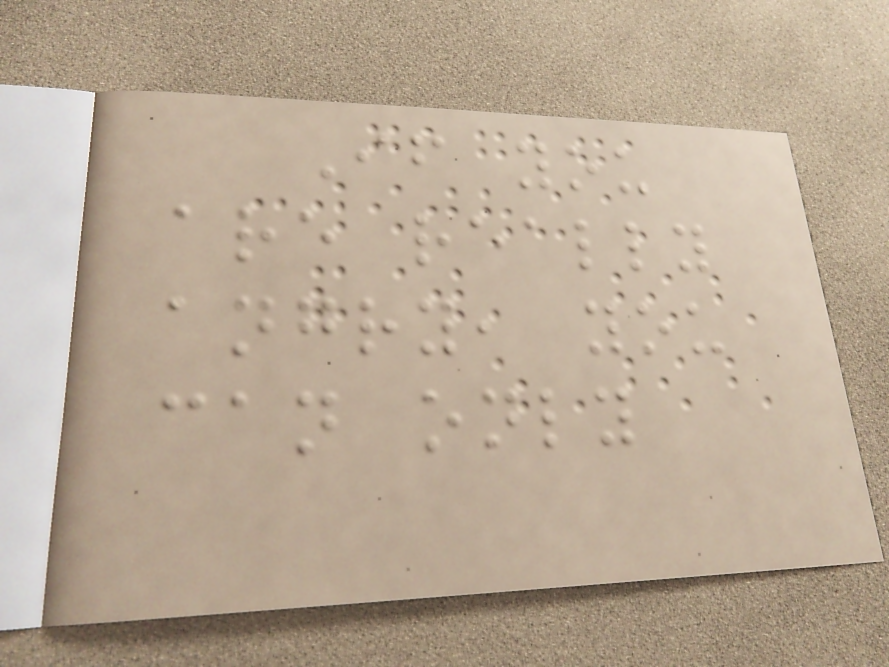If you
are really
angry, you
can only
